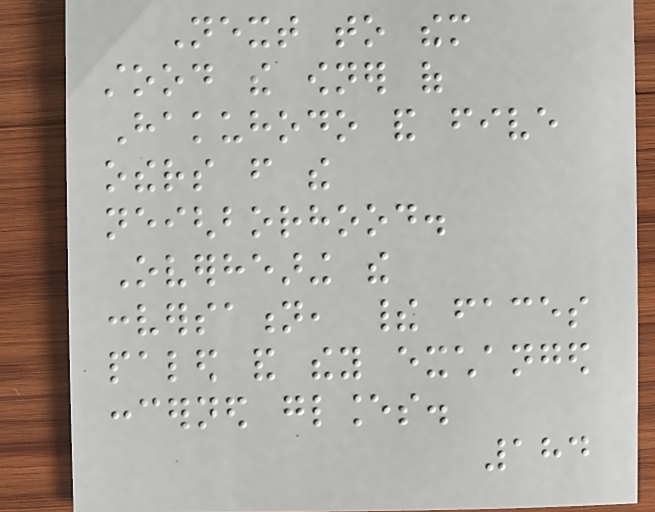Next to them
stood the owner of
Hakuhodo and five
others from the
neighborhood.
Overhearing the
conversation, their faces
paled and they exchanged
concerned glances.
184
